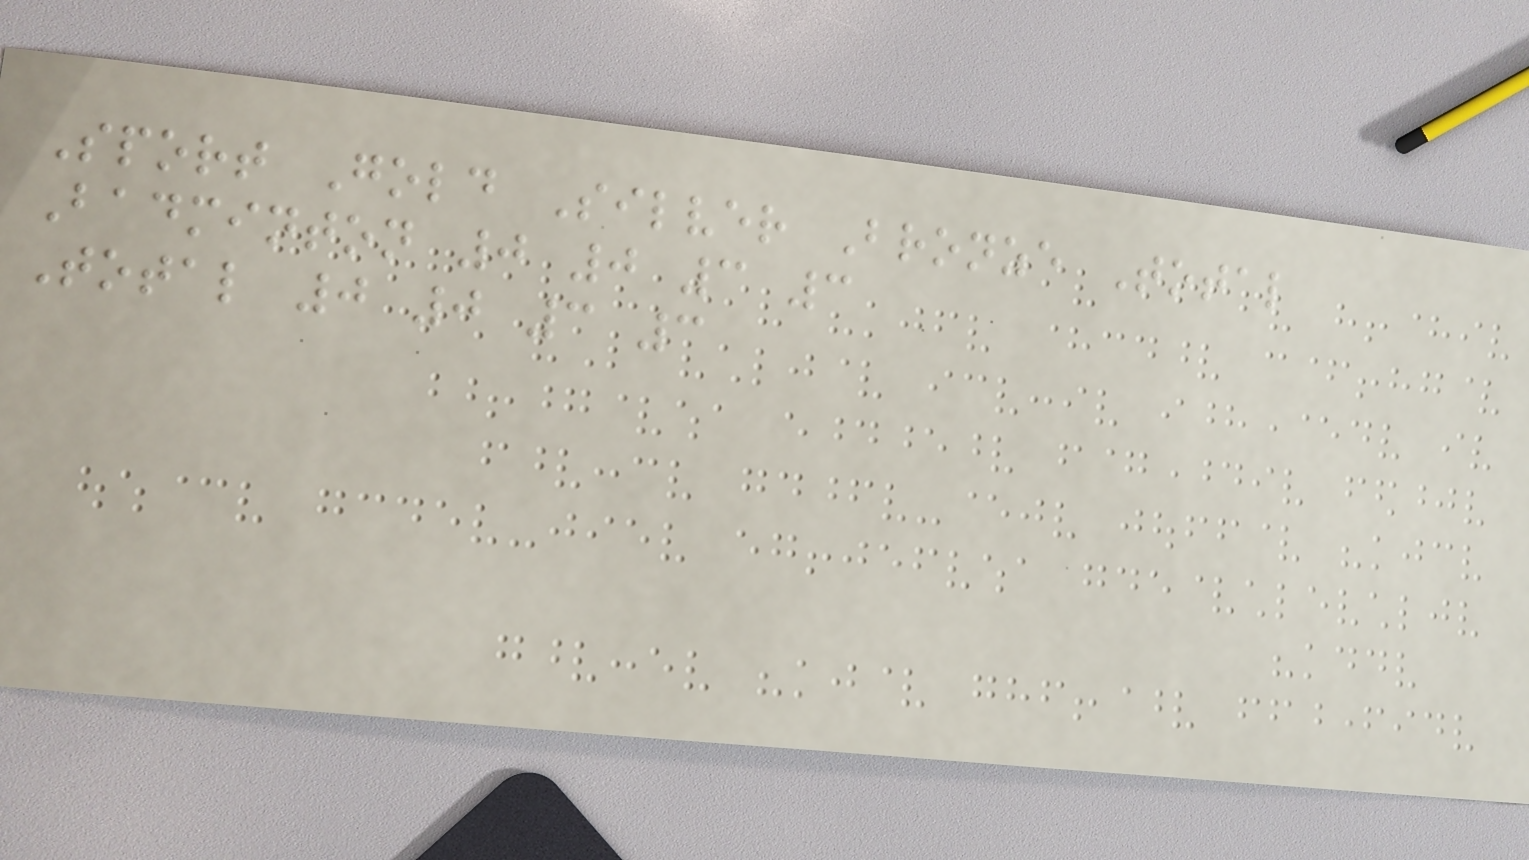Sport Gold Silver Bronze Total
Badminton 0 0 3 3
Total 0 0 3 3
